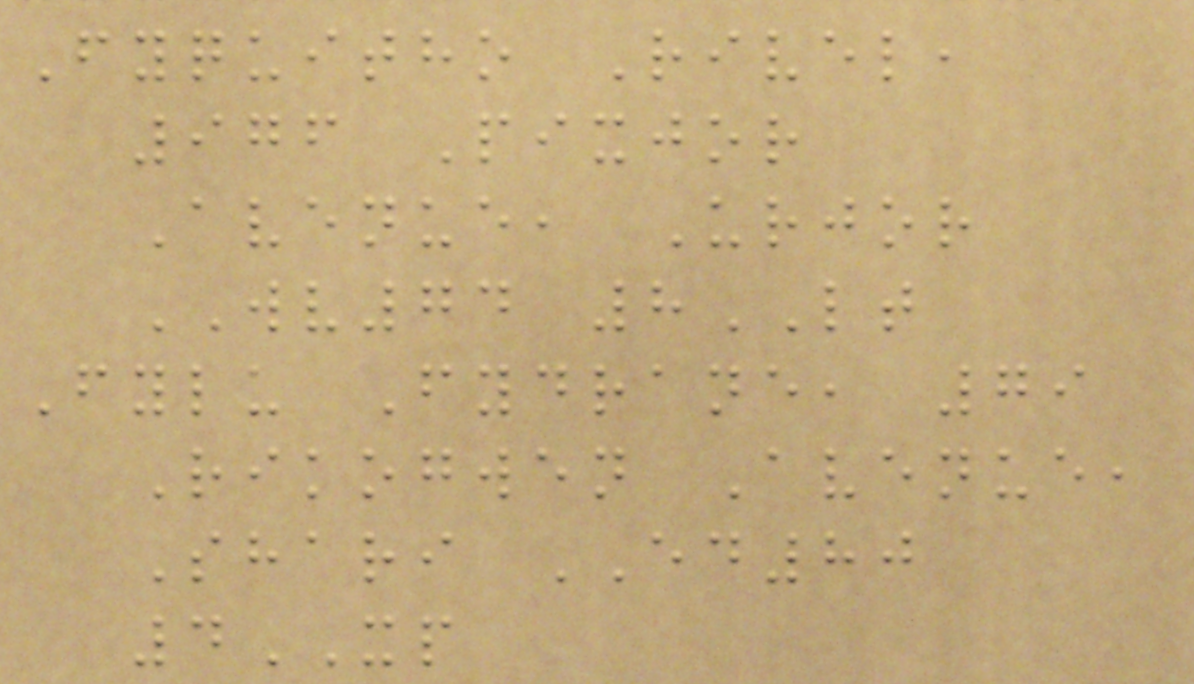Fyquitho Rivel,
976 Pixjor
Avenue, Urjor
WV74 8LT
Fylu Fydrane, 79
Rikogwen Avenue,
Shari ED80
4XP
